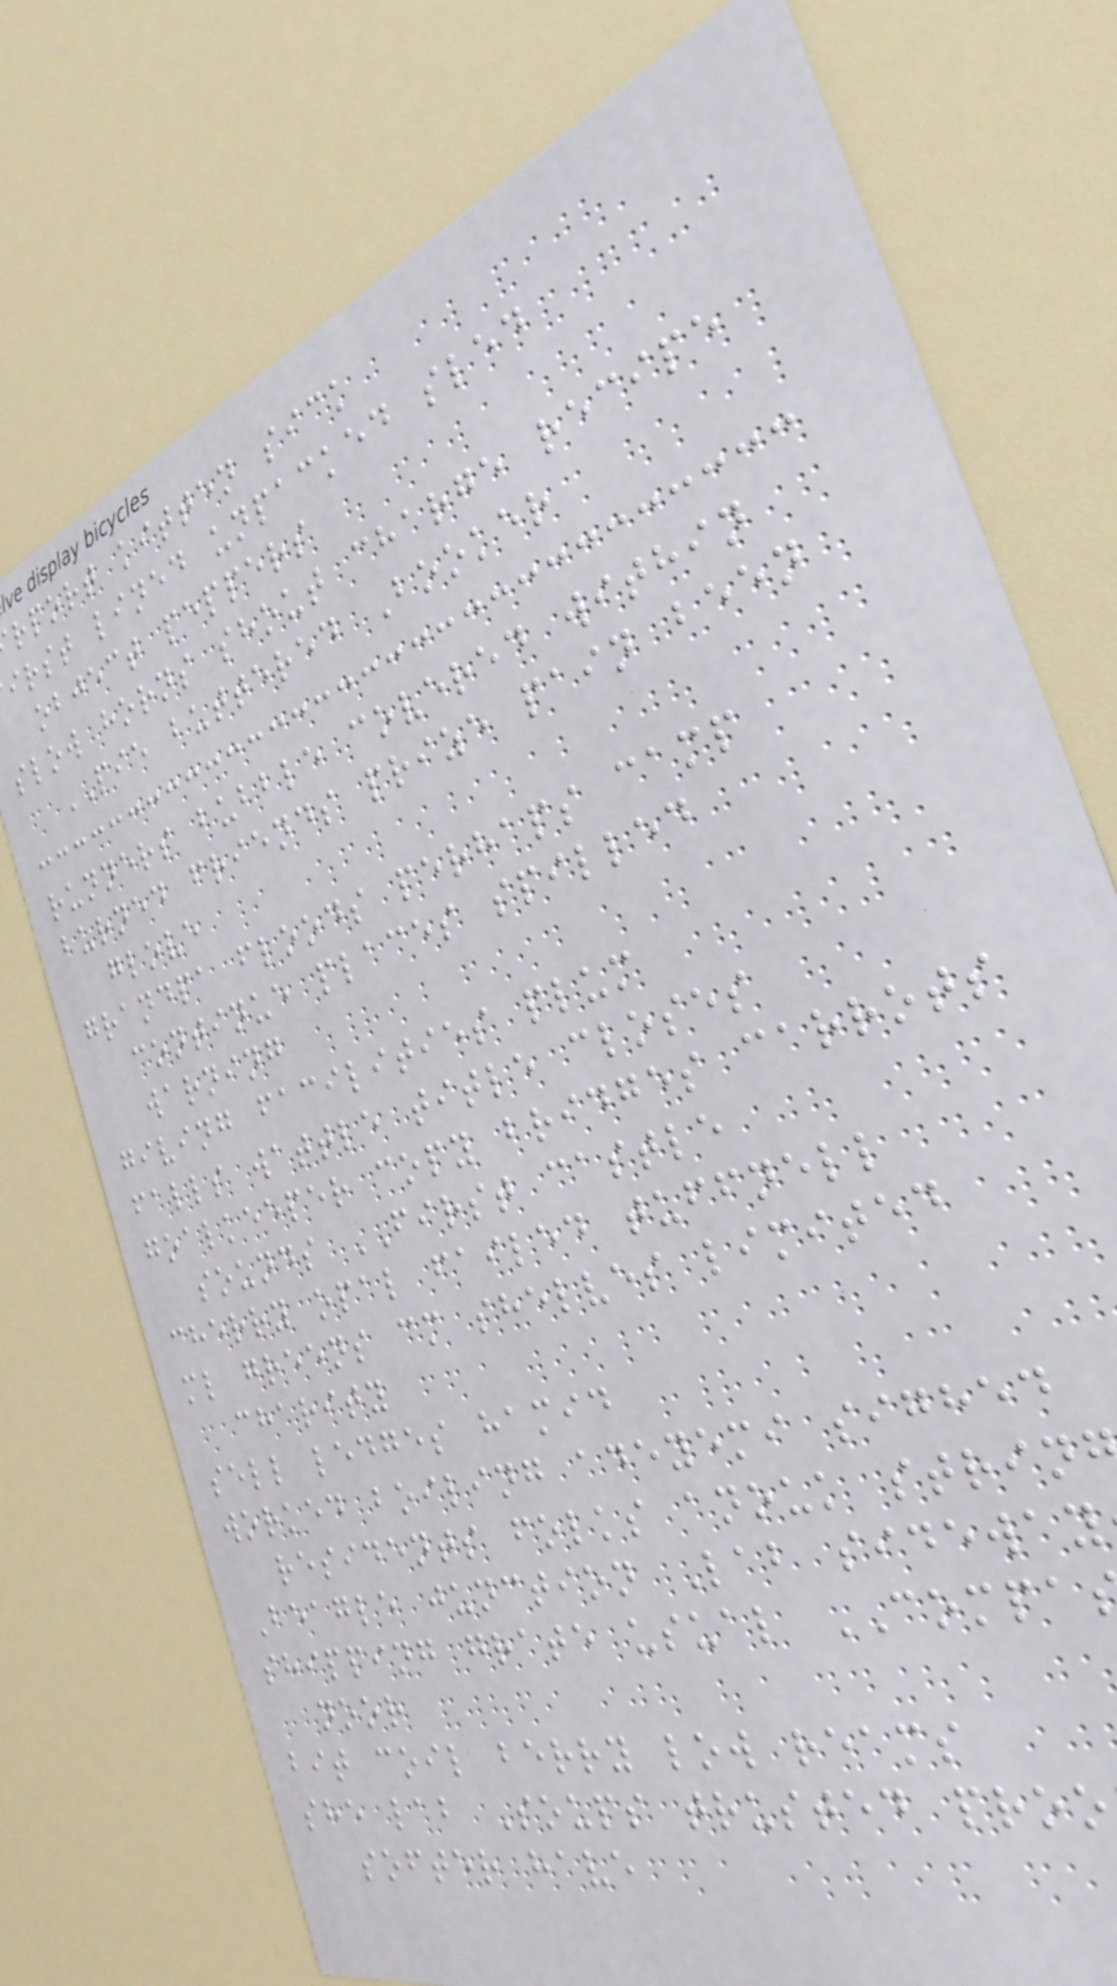rport kitten sick
irst lined unpacked sled
object peppers
slow horns shout charge recipe
PIE buttered Booker
runners bubble covered within
burned friends prize pain been
glove
grandpa floods perhaps camp
continue places spilled
warning
giving facilities plum
falls wattle title closes
goalkeeper copy bridges carrots
sounds FIRST castle
cherry opal failed tuffnell
ml greens cm shelves limited
charity
sell ledges hamid
worked boiling adeyemi sighed
residents folks anouk strin
Beagle junction Lab sideway
shipping grate usual COMPA
noor
bit coil berry low reams
she lab Soups trusted proo
softer have
